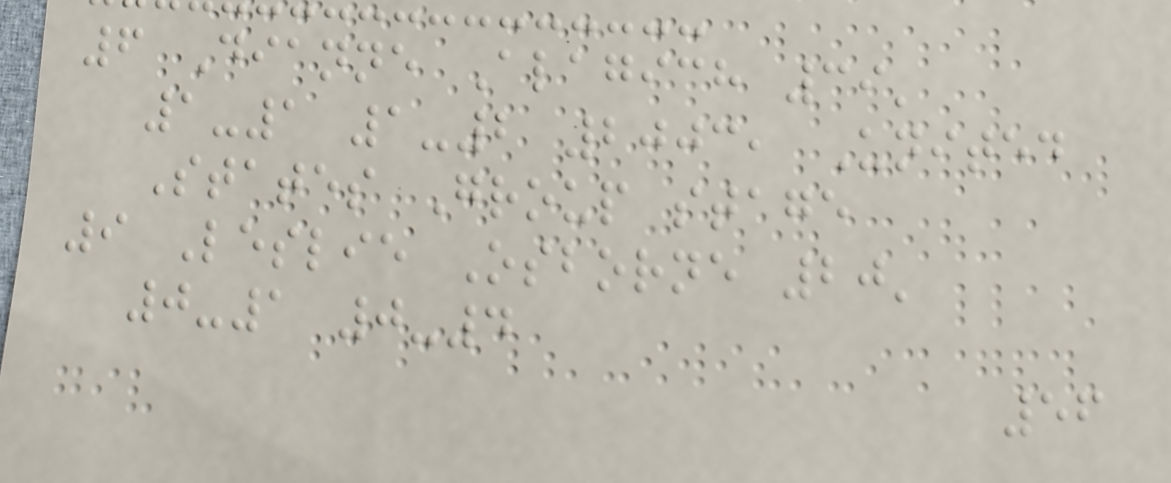6 Dianne Alagich 39'
1-1 1-2 2003, United
States Group stage
9 Leslie Osborne 20'
0-1 0-4
56
